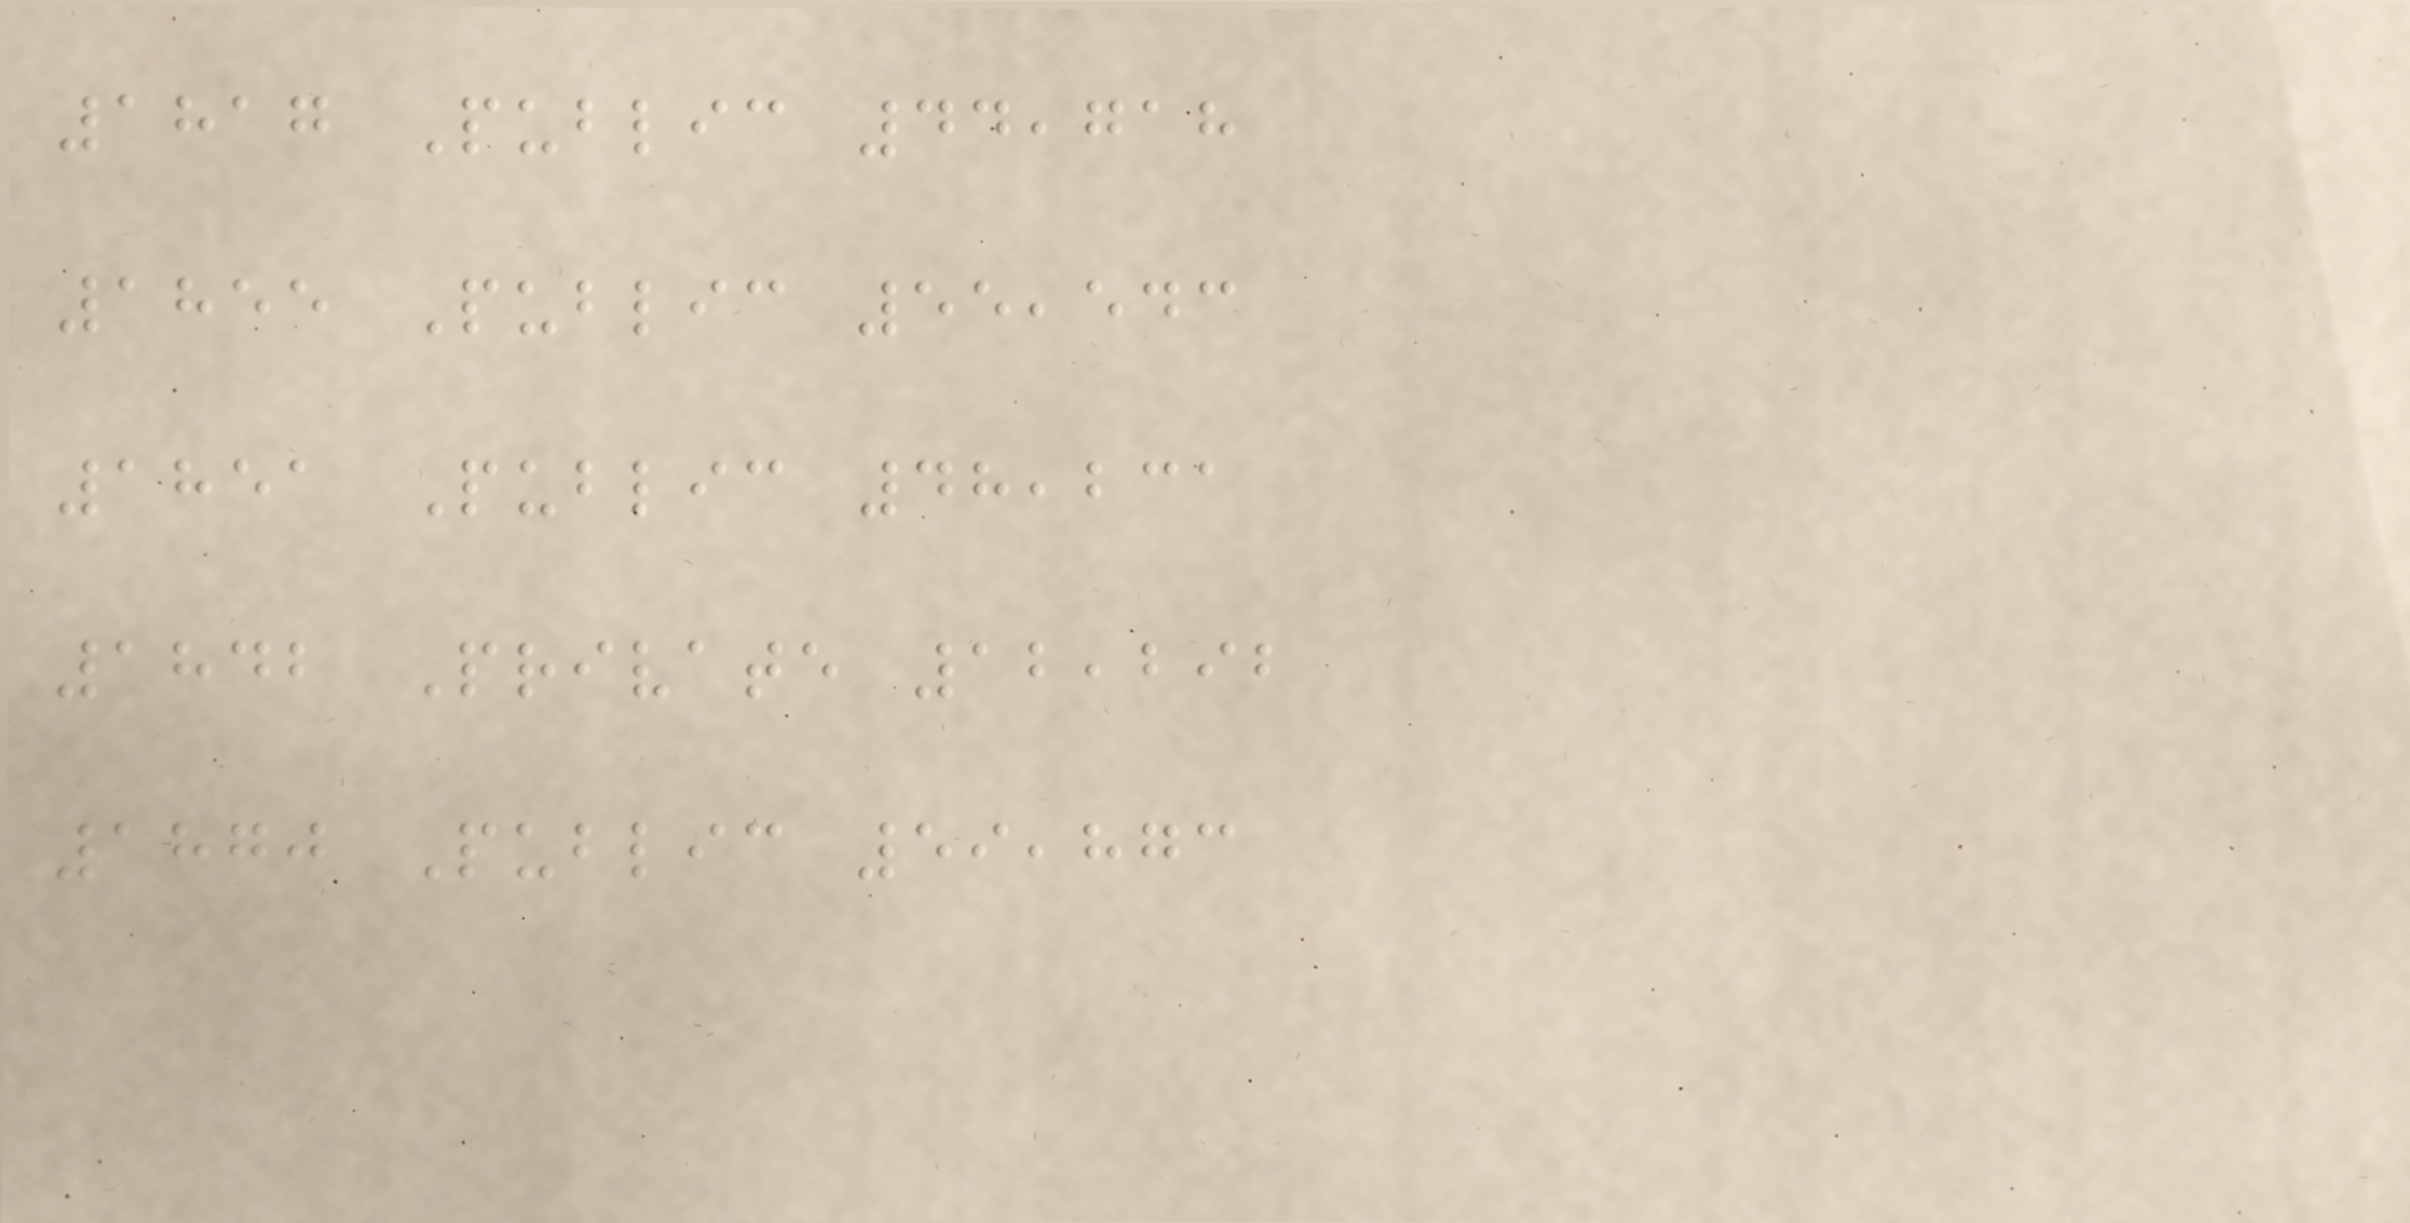1817 Public 44,718
1855 Public 55,543
1851 Public 48,231
1842 Private 12,292
1870 Public 59,873
